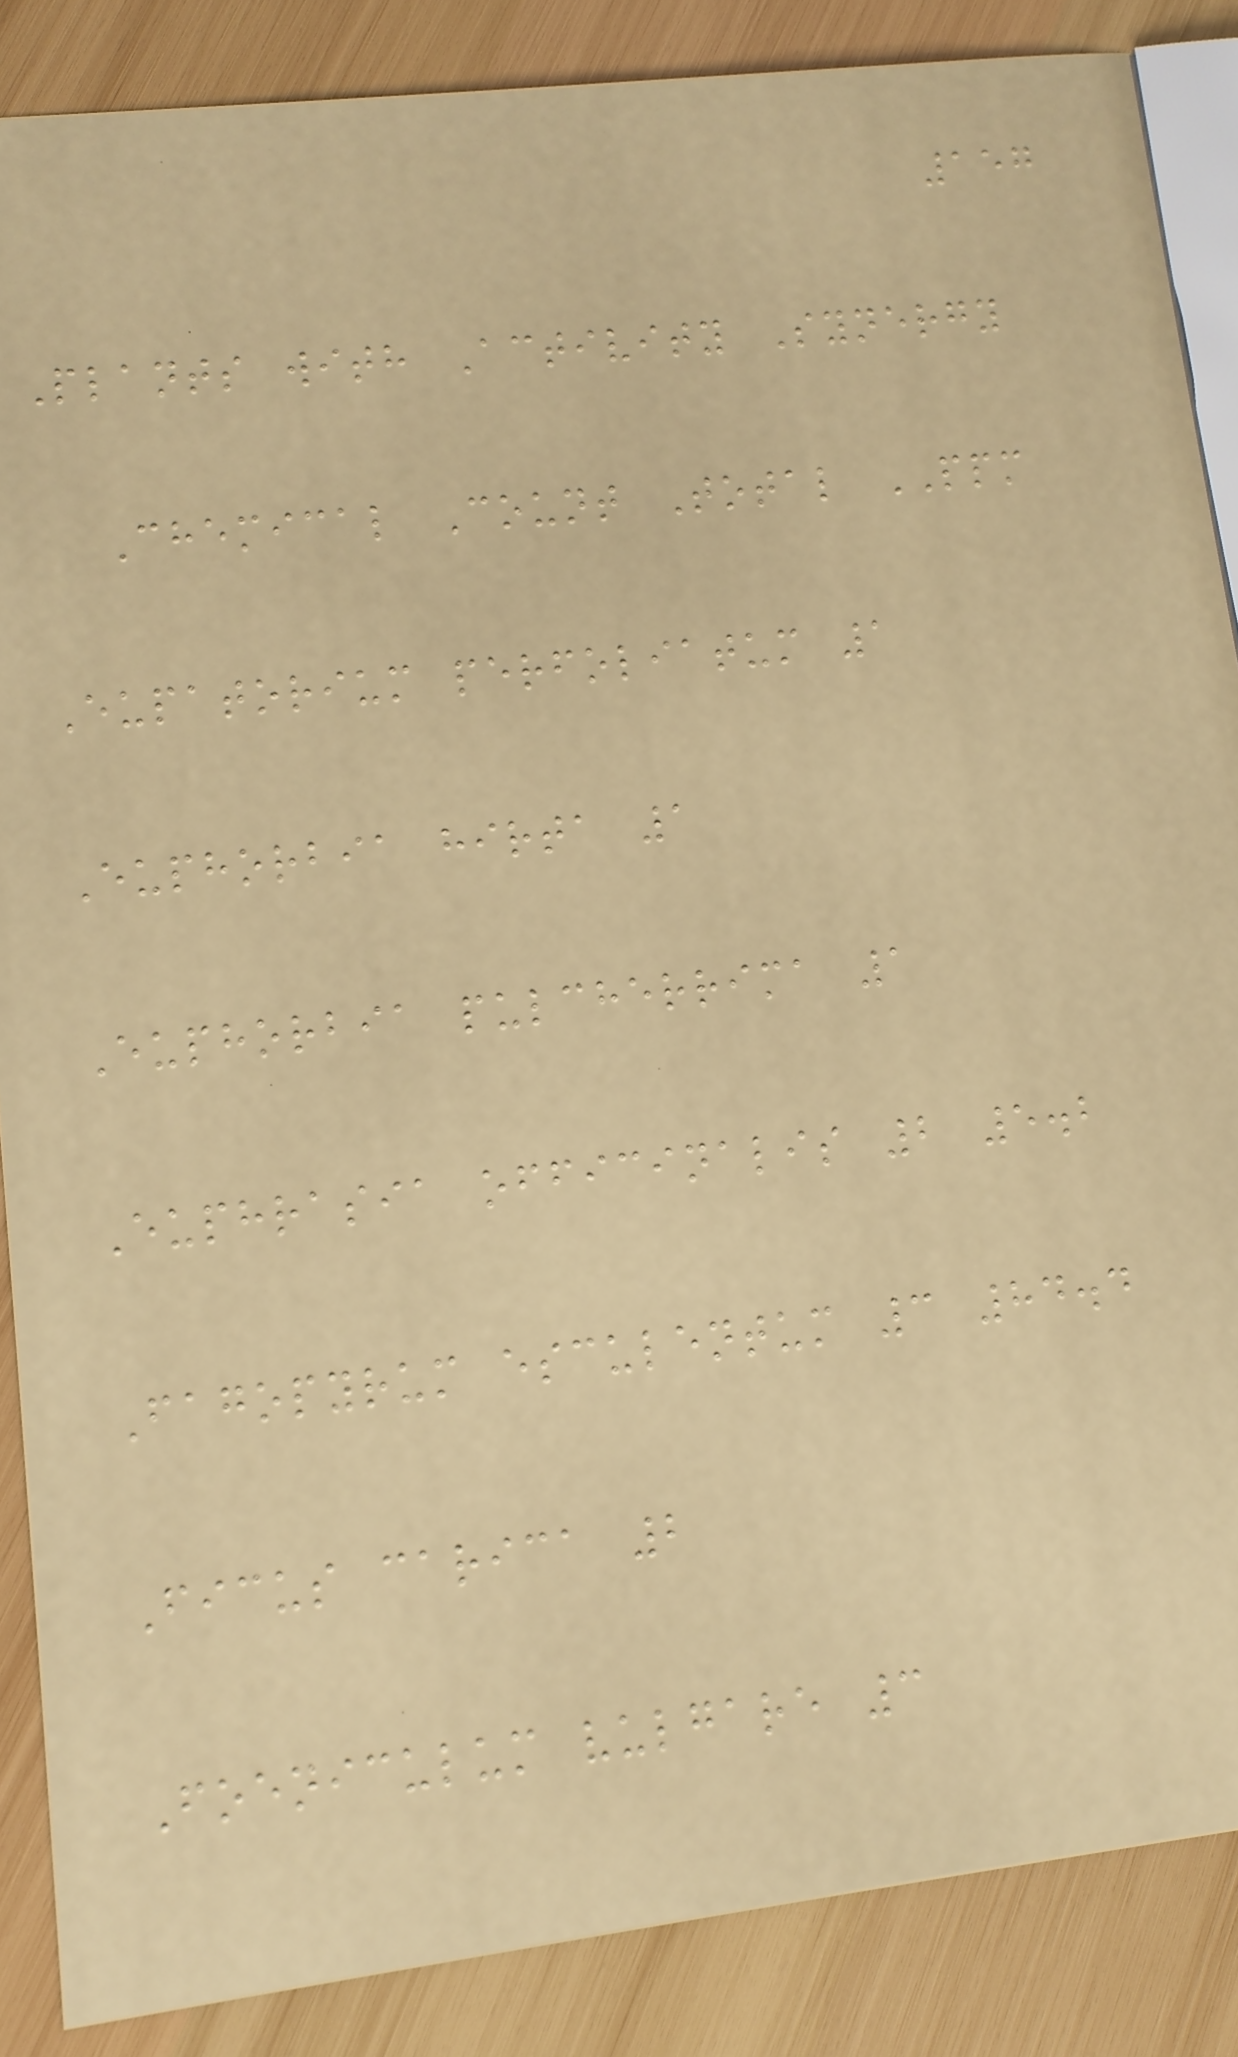157
Plants with Activity Synergy
Chemical Count Total PPM
Eupatorium perfoliatum 1
Euphorbia hirta 1
Euphorbia pulcherrima 1
Euphrasia officinalis 2 5.2
Fagopyrum esculentum 3 84.4
Ficus carica 2
Foeniculum vulgare 3
